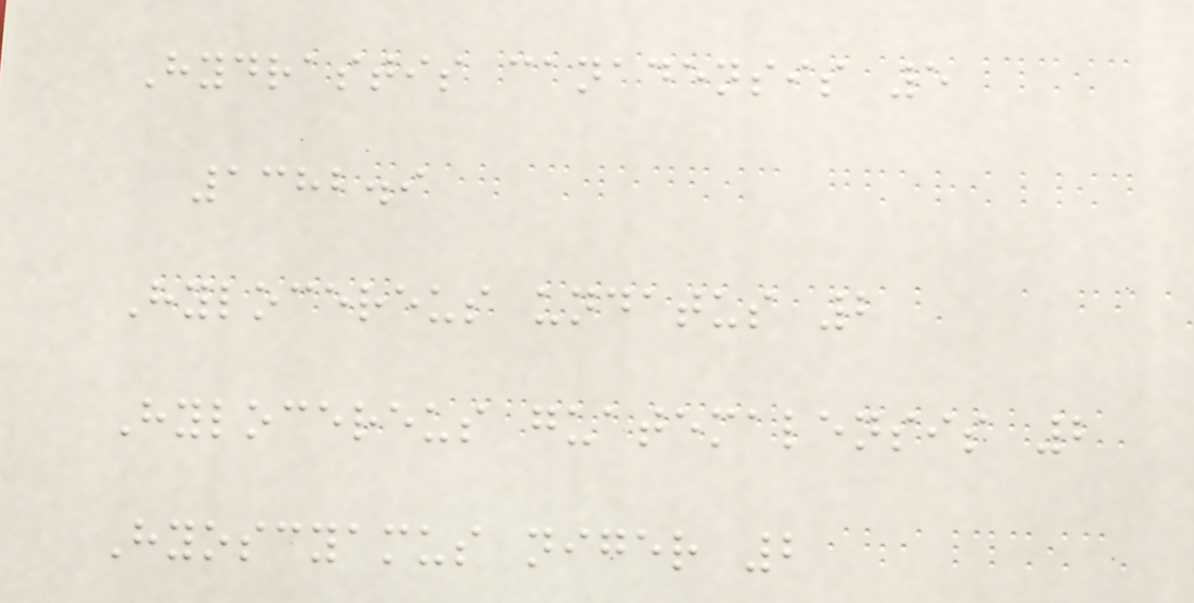Hydrastis canadensis 5
1382.9
Hylocereus undatus 2
Hylocereus guatemalensis 2
Hyoscyamus niger 2
